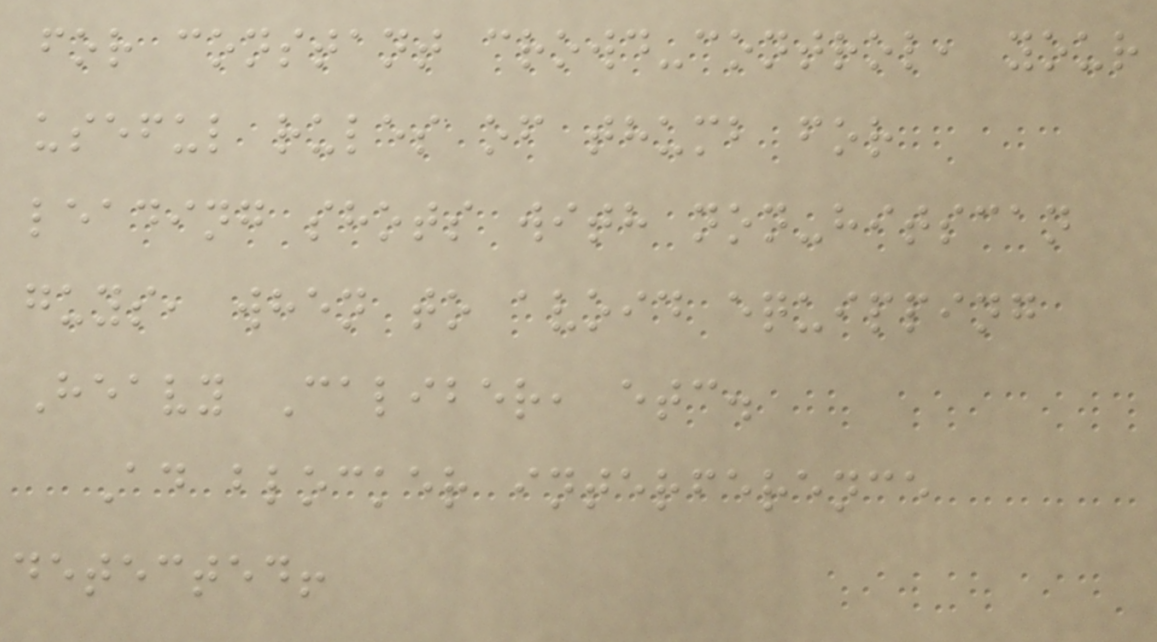for constant crowd-control, your
useful rules of thumb for
leading shots with non-hitscan
guys, when to avoid equipping
Heavy Caliber, etc.
Ad blocker interference
detected!
